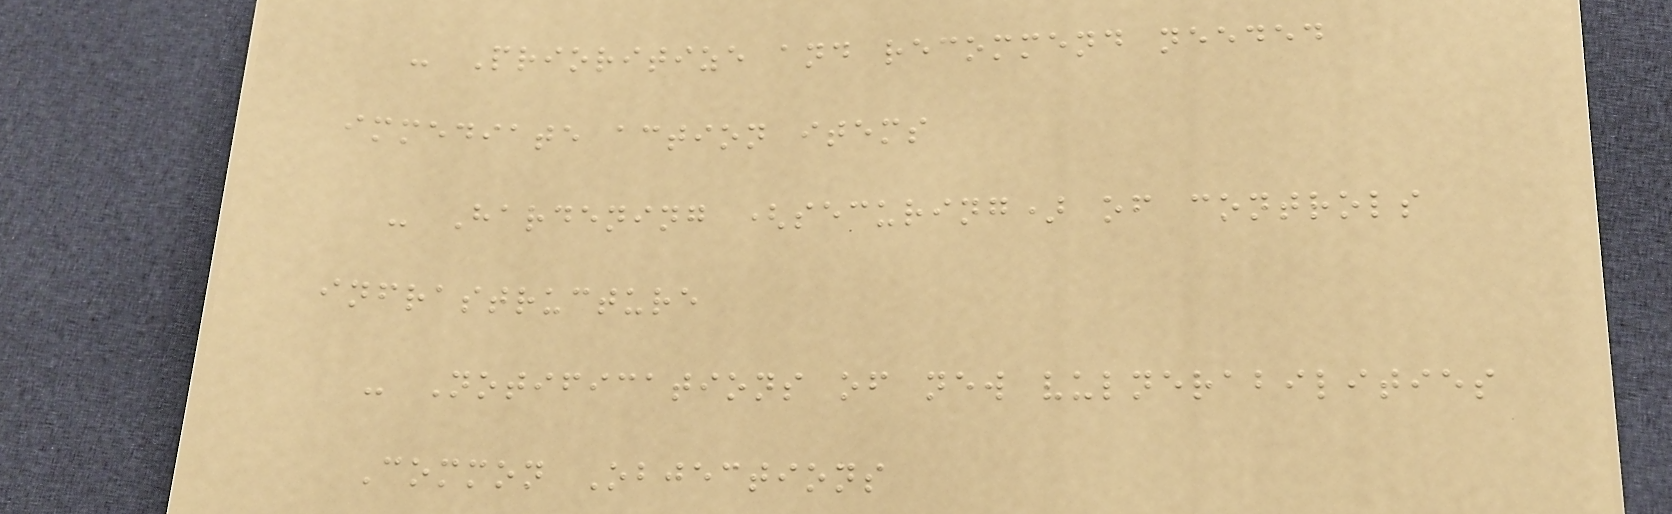- Prioritize and recommend needed
immediate action items
- Hardening (securing) of controls
infrastructure
- Notifications of new vulnerabilities
Common Objections
